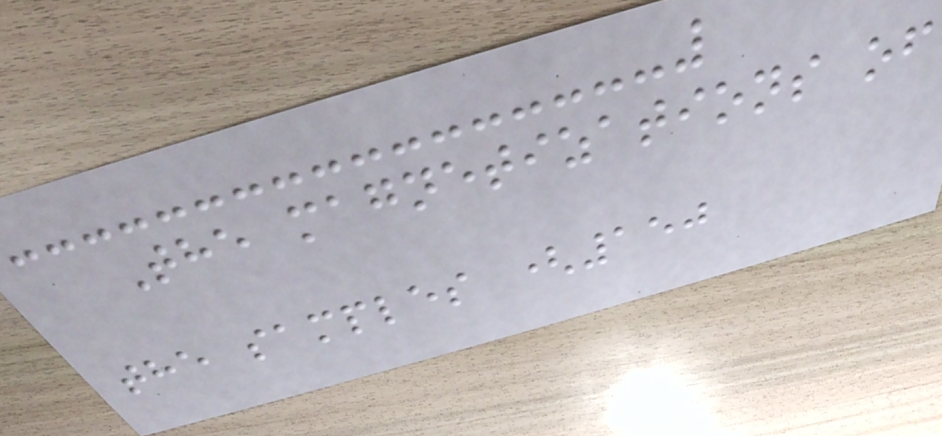The magnetizations of
the samples (150
